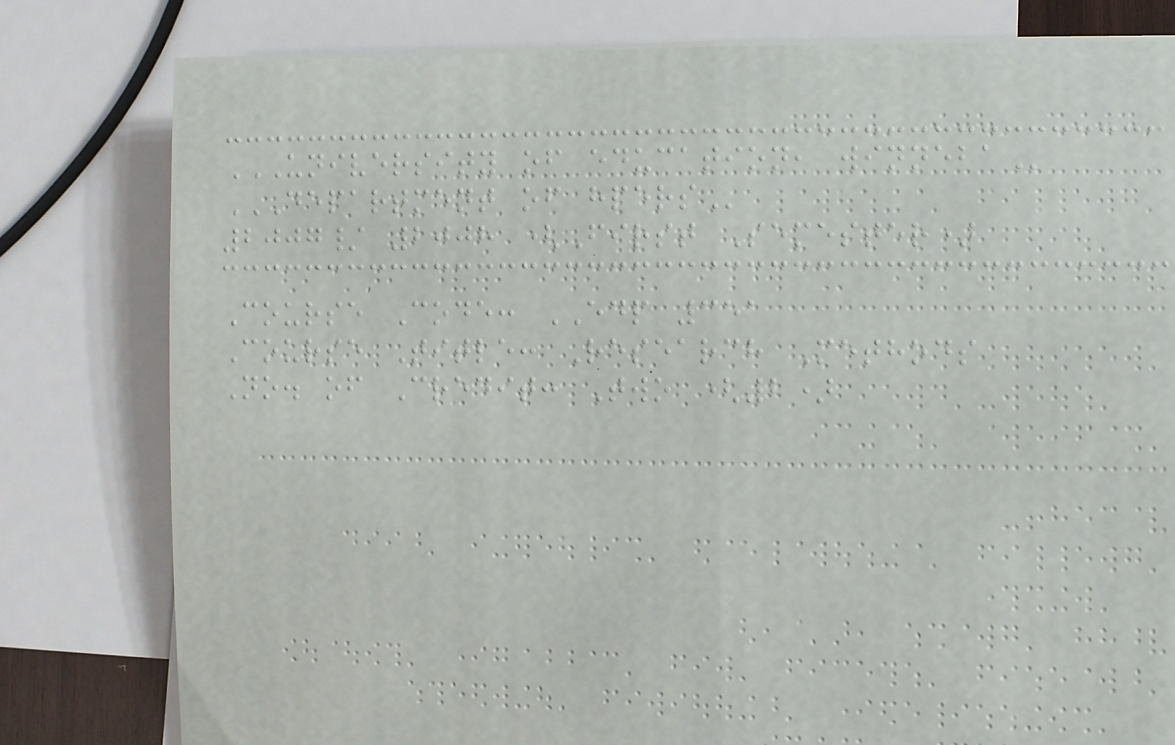UNIVERSITY OF EDUCATION, WINNEBA
DEPARTMENT OF HPERS
2007/ 2008 (First Semester)
Course Code: EDP 351
Course Title: Research Methods
No. of Credit: Two (2)
